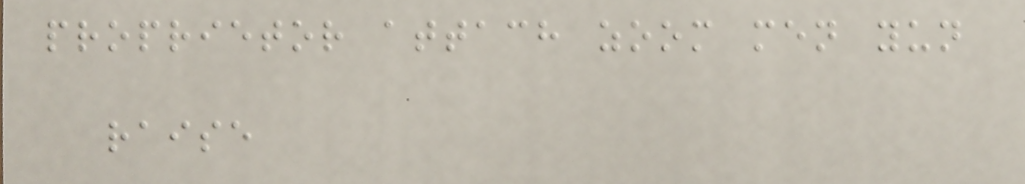proprietor attach zoom men yun
raise
